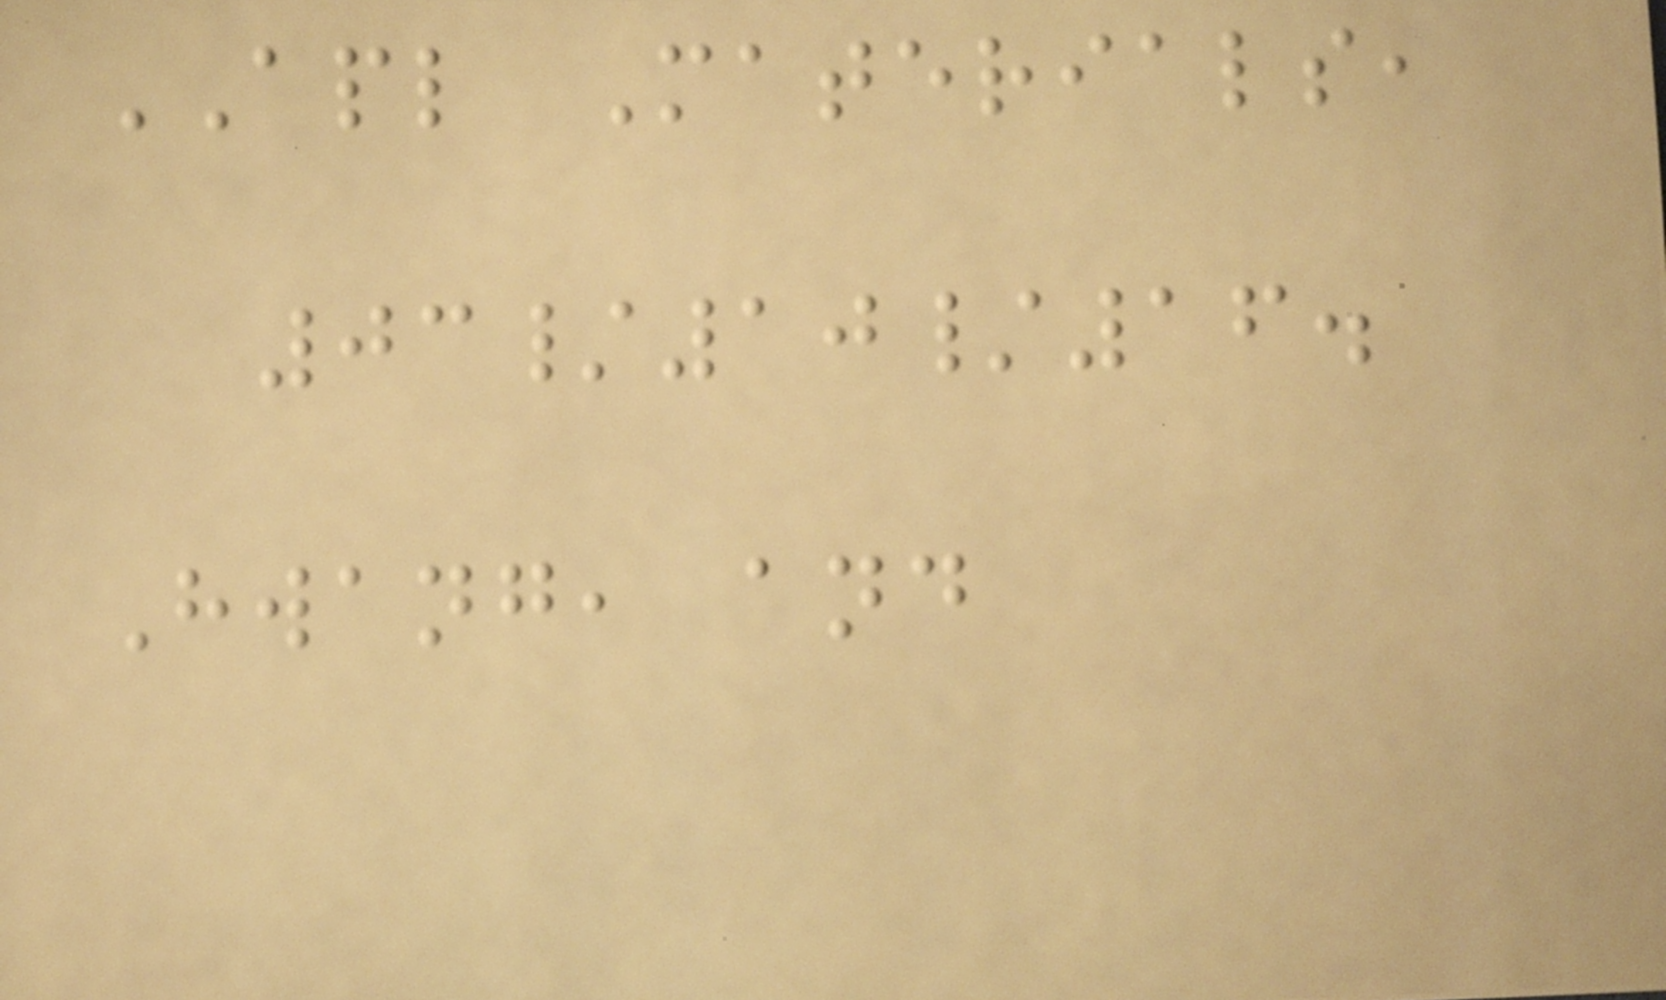APL Materials,
03/10/16.
Hwang, and
